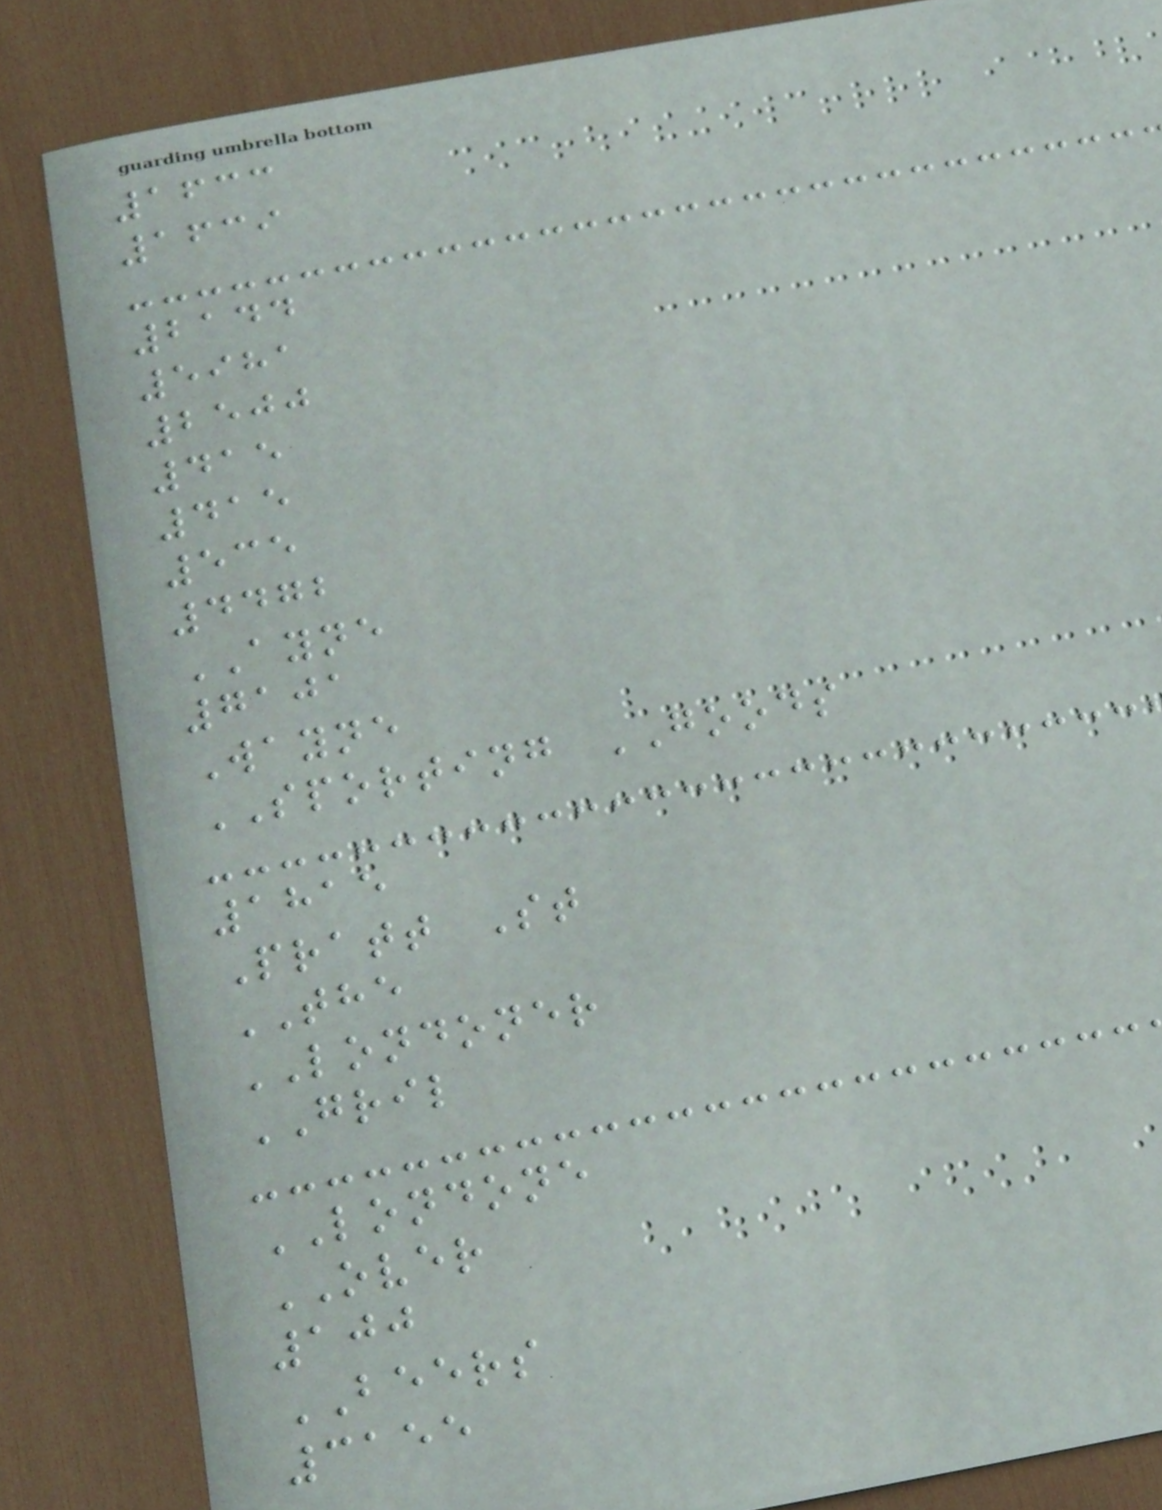1633
1639
2144
5981
2500
415
415
535
4472
AYNE
7101
Wayne
SPORTING GOODS
1815
Pratt St
THE
LONDONER
GRIL
LONDONE
OVER
100
BEERS
3155
